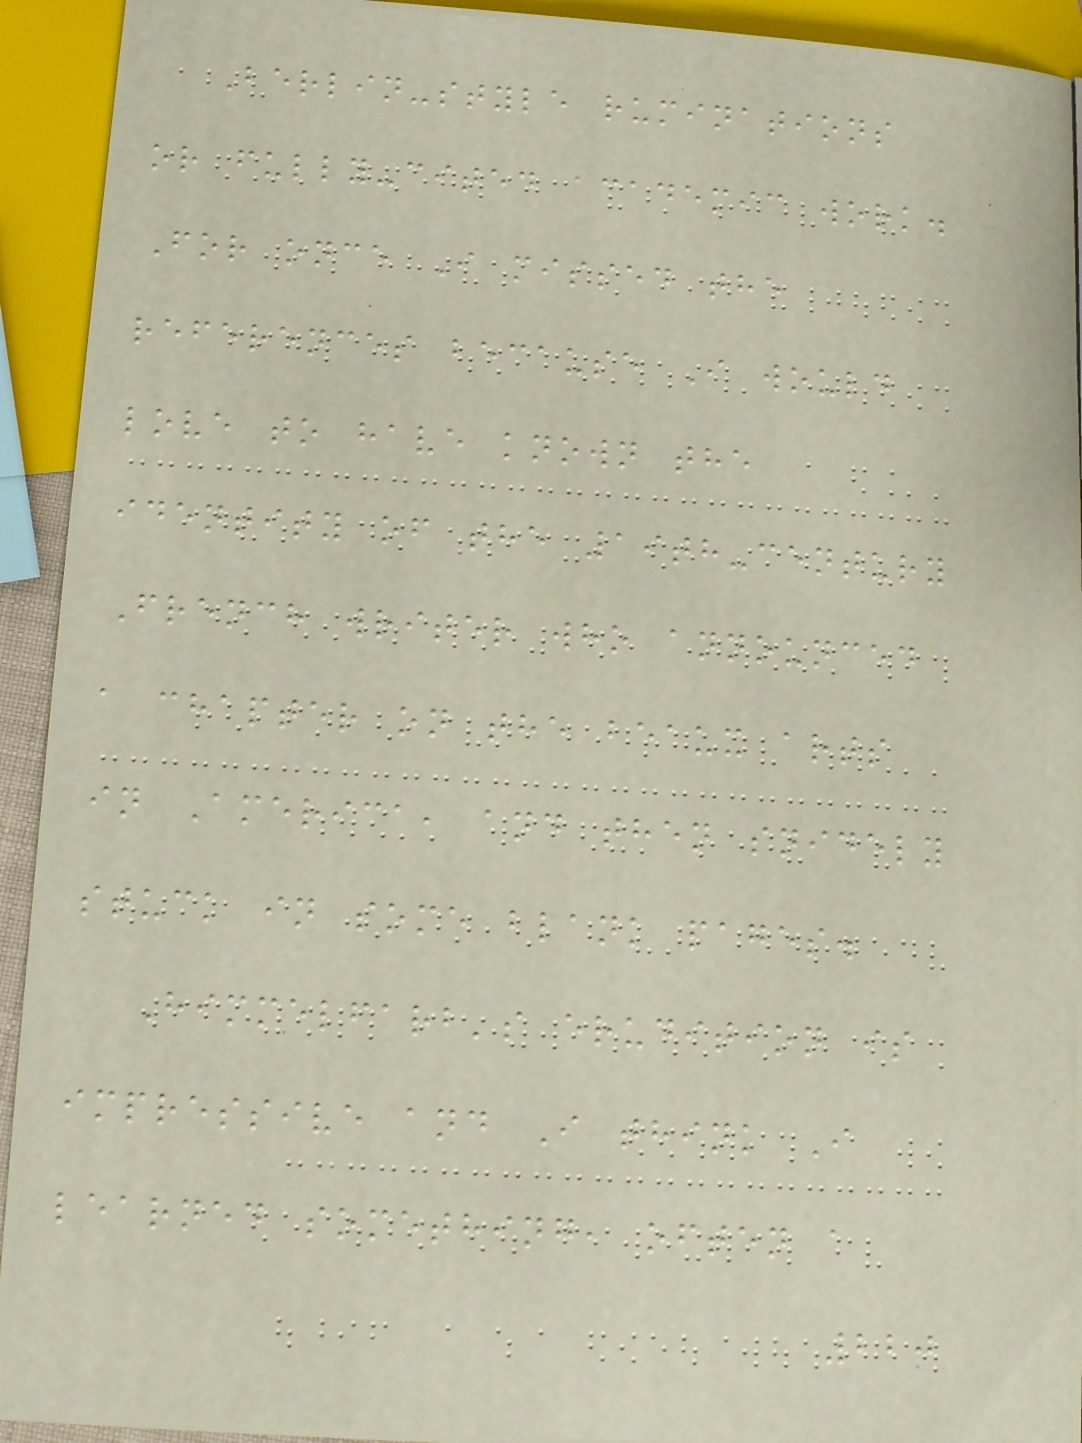Berlin-style ruminations
or fully-cited academic work.
For once I missed the
references because I would
love to have known the
identity of the 19th-century
French writer who announced
a chapter on the beaux arts
in America, and then snidely
stuck in some blank pages.
Himmelfarb's erudition is
impressive and I think I
learned something, often a
220
